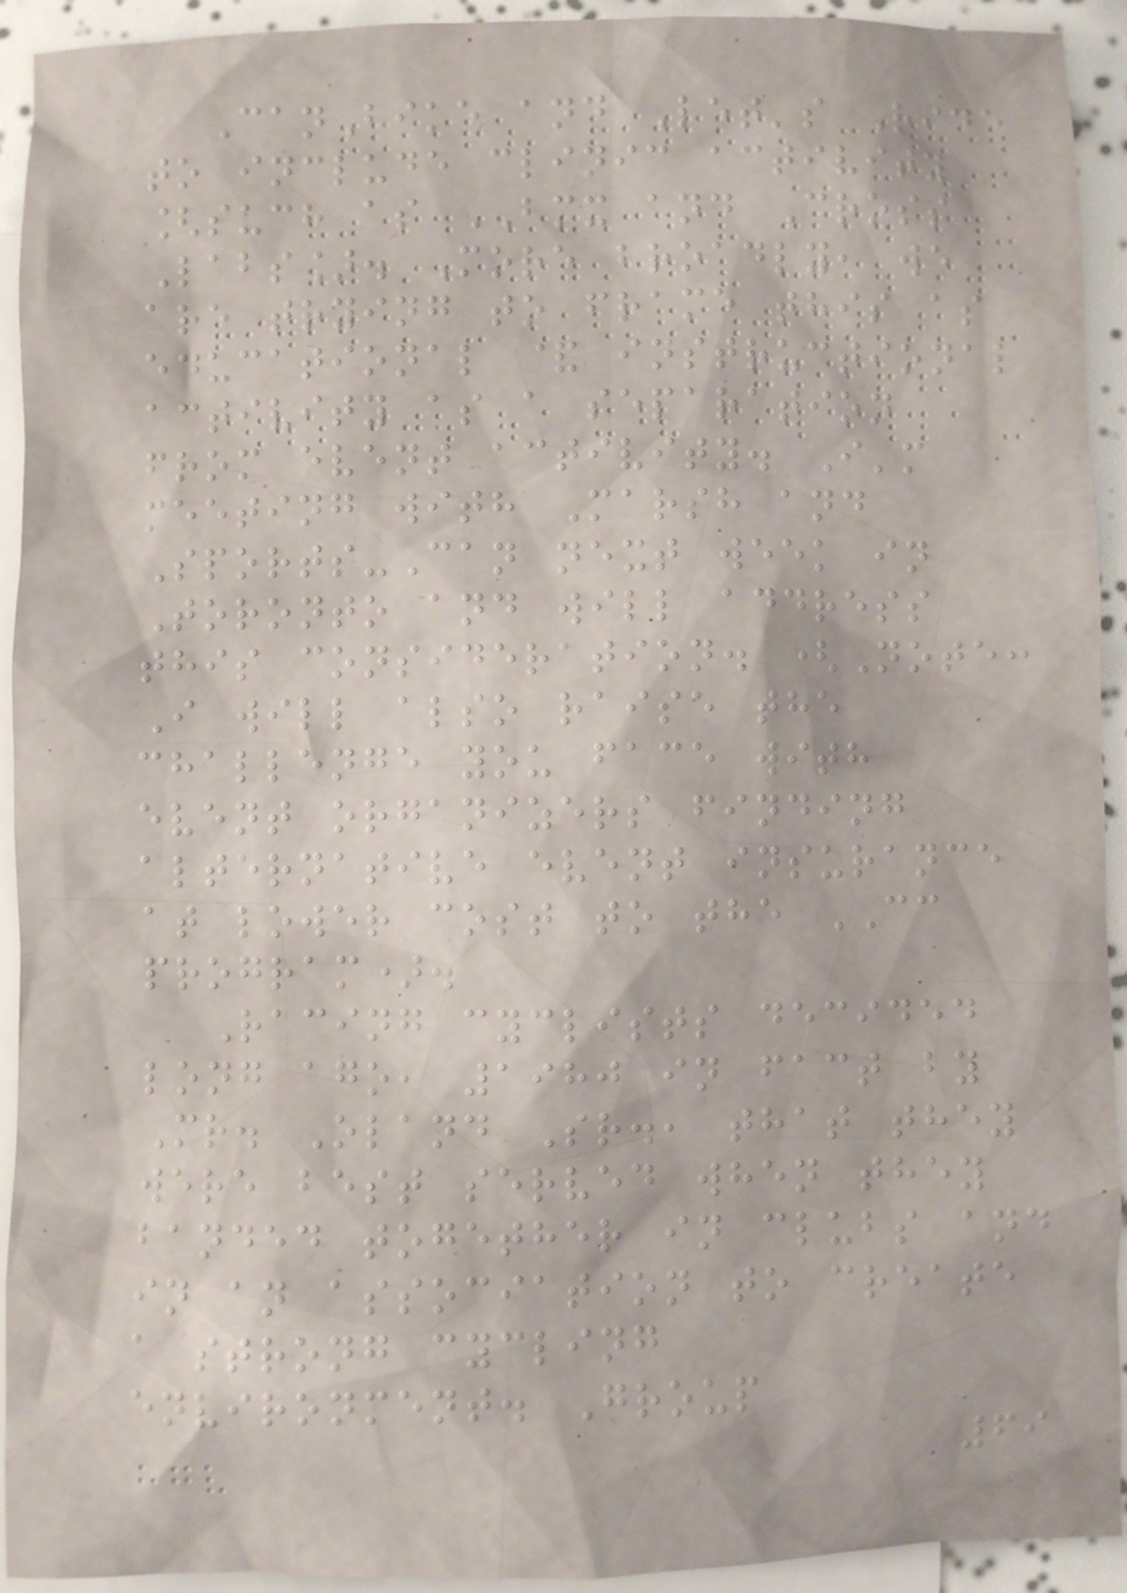CanBike and Let's Ride
to include clinic activity
[such as BMX and Cross
Labs]. More broadly, we
are trying to frame this as
educational & instructional
activity as a separation
from event activity. I'm
meeting with Marsh and
Sports-Can next week in
Toronto and will address
this consideration. (Note:
I will also raise the
challenge you face with
event organizers finding
alternative event insurance
at lower cost to the CC
program).
Racing cyclists decided
long ago, 1980 in fact by
Mr. Oland Sr., that they
were best served when they
banded together in clubs and
in an association to create
a strong cycling
environment. Group
69
